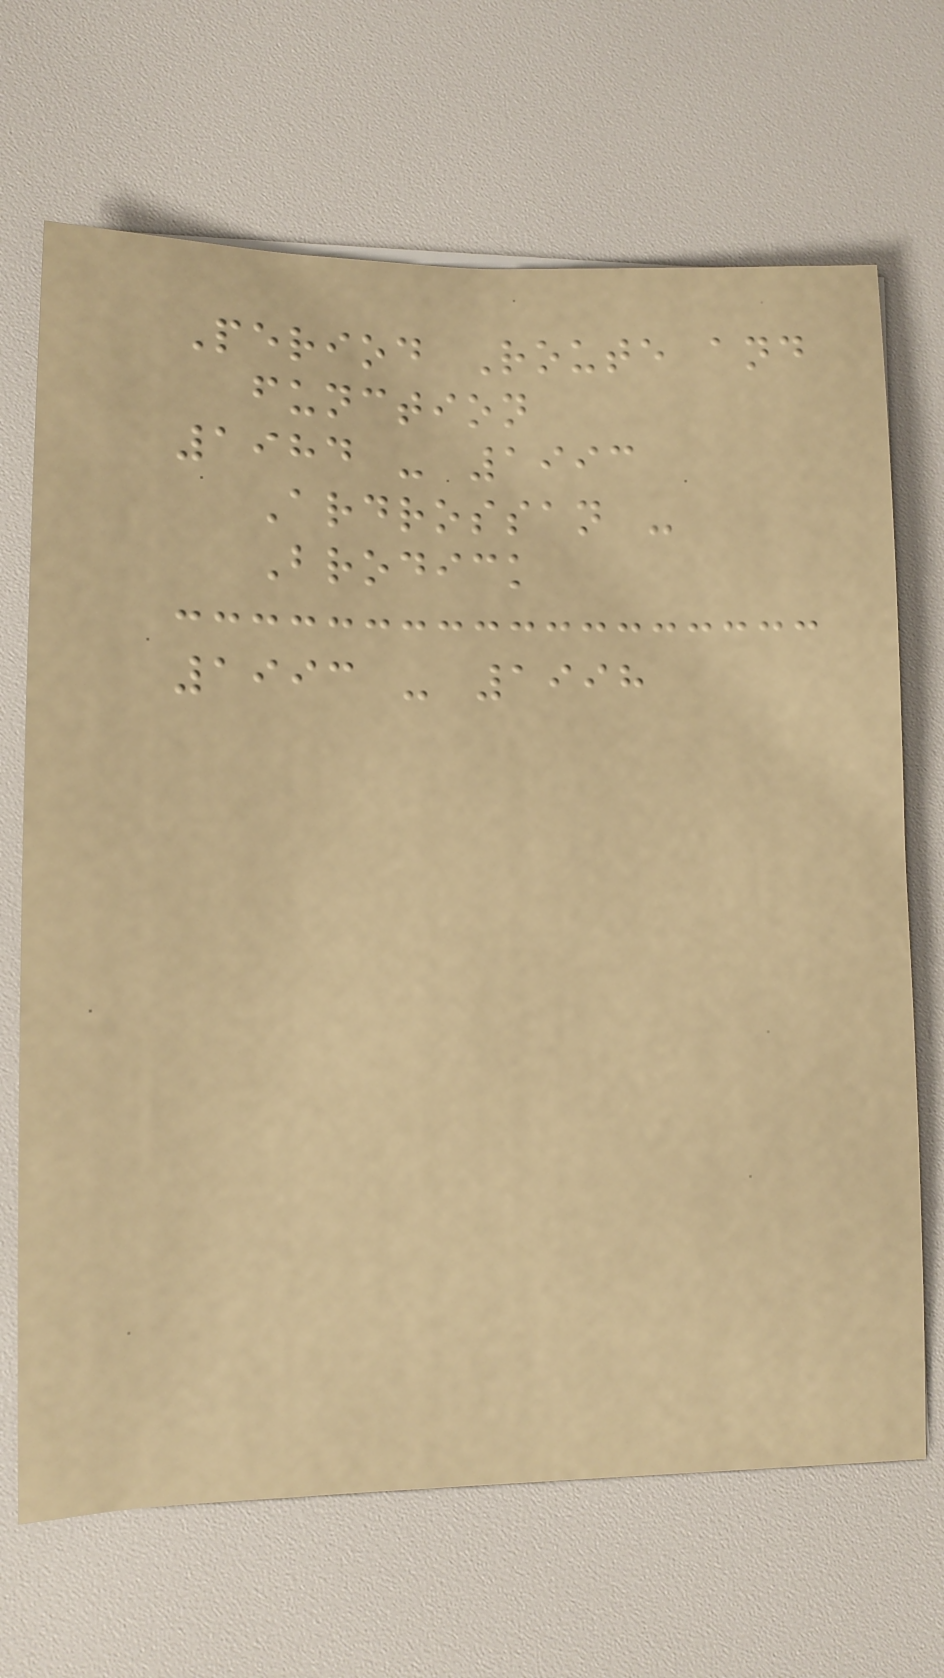Period Route and
function
1984 - 1993
Ardrossan -
Brodick
1993 - 1998
